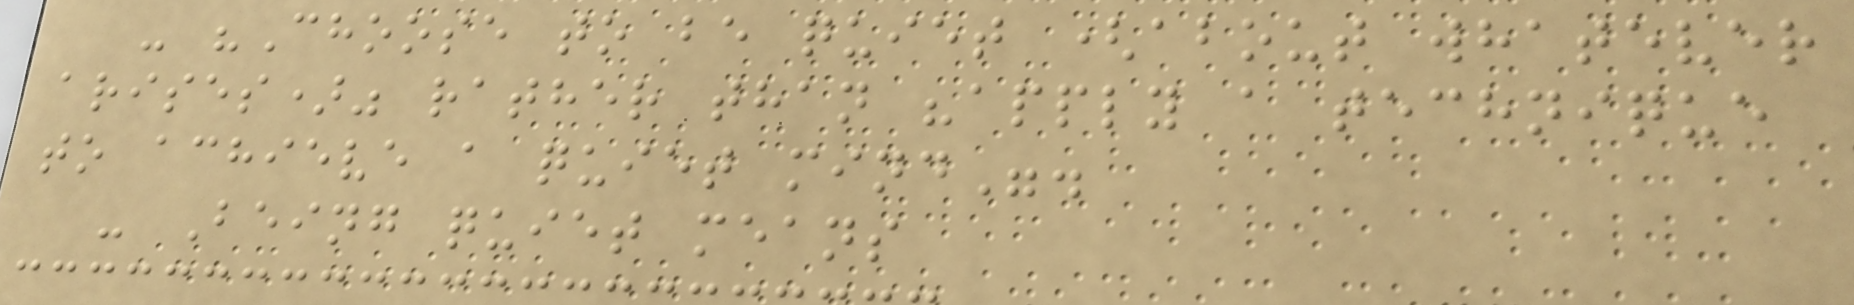- "Choose to be quiet (about whatever
arises)" rather than "apply a technique
to achieve a quiet mind".
- Being quiet means
